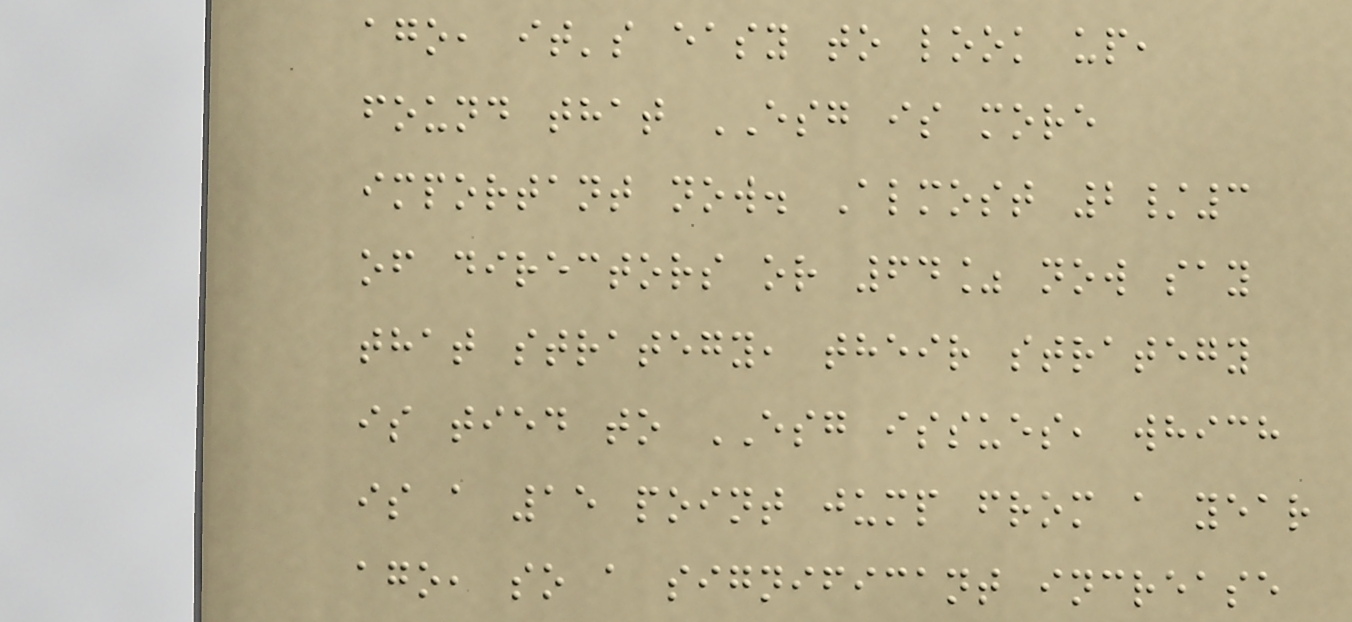ago, it's easy to look up,
found that ESG is more
important now. Almost 2/3
of directors or 64% now say
that strategy, their strategy
is tied to ESG issues, which
is a 15 point jump from a year
ago, so a significant increase
